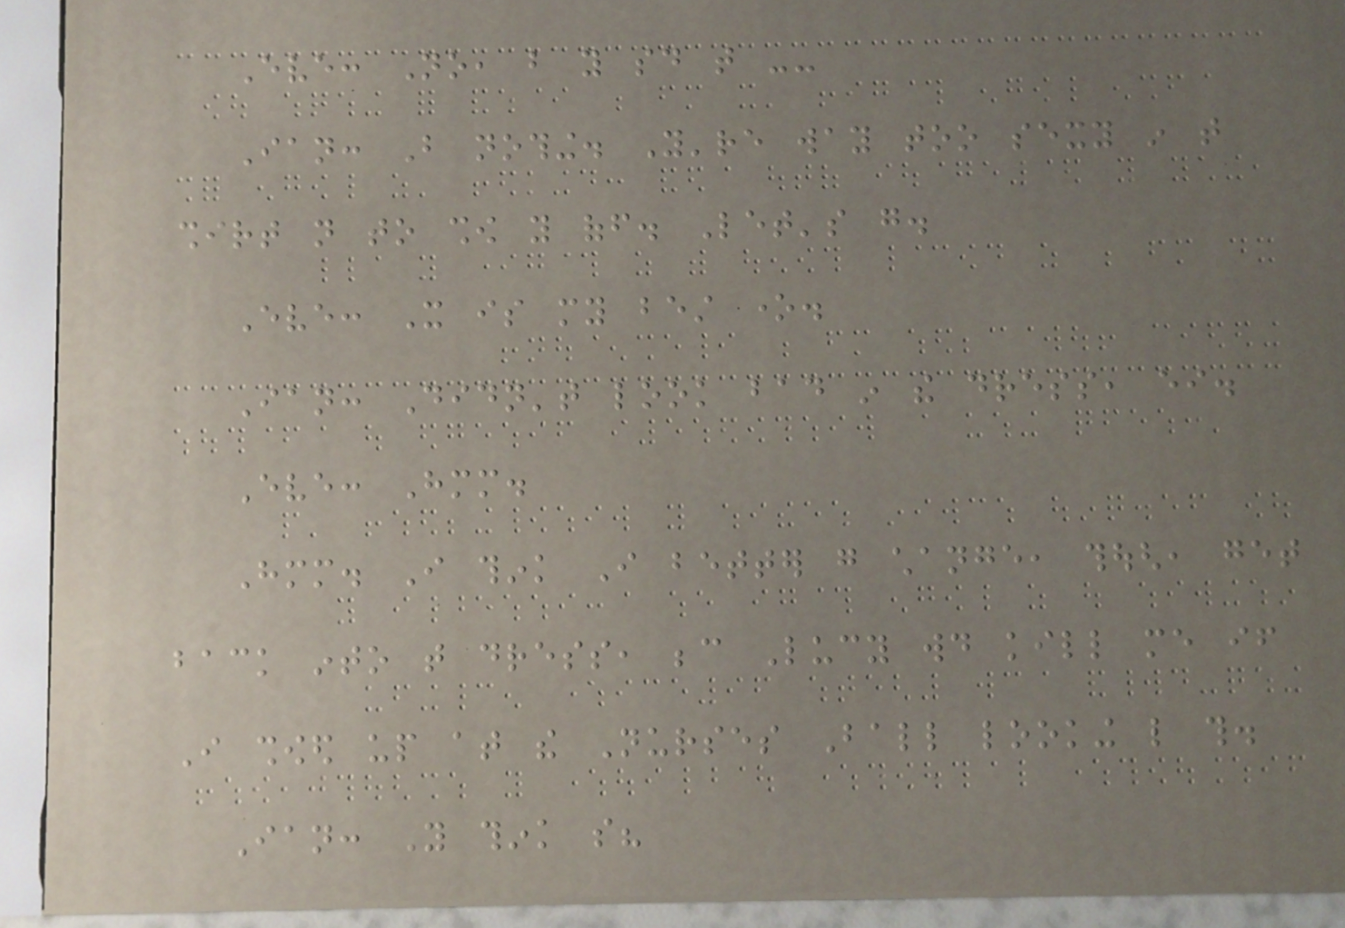Eve: No, but you said that --
Ian: But nothing. You're way too sexy in that
shirt not to show you off. Let's go.
Eve: It is my best one.
Ian: Didn't look bad in the dress, either.
Eve: Hmm.
Hmm. I think I better go change, though, get
back into that dress, because Lucy would kill me if
I showed up at the Nurses Ball looking like this.
Ian: You think so?
